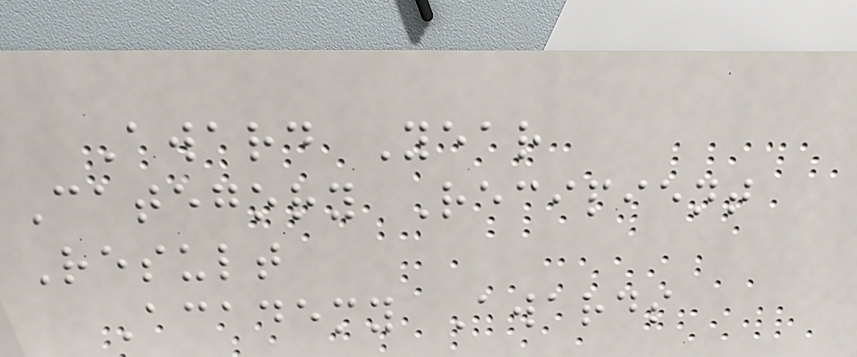Award Year
Category Recipient
Result
Academy Awards
